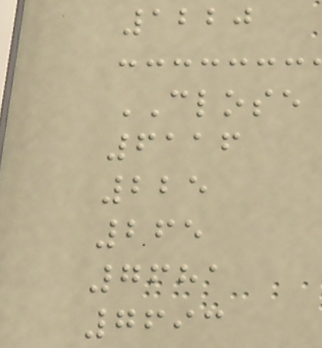1220
CLOSE
6116
225
265
7681
7693
